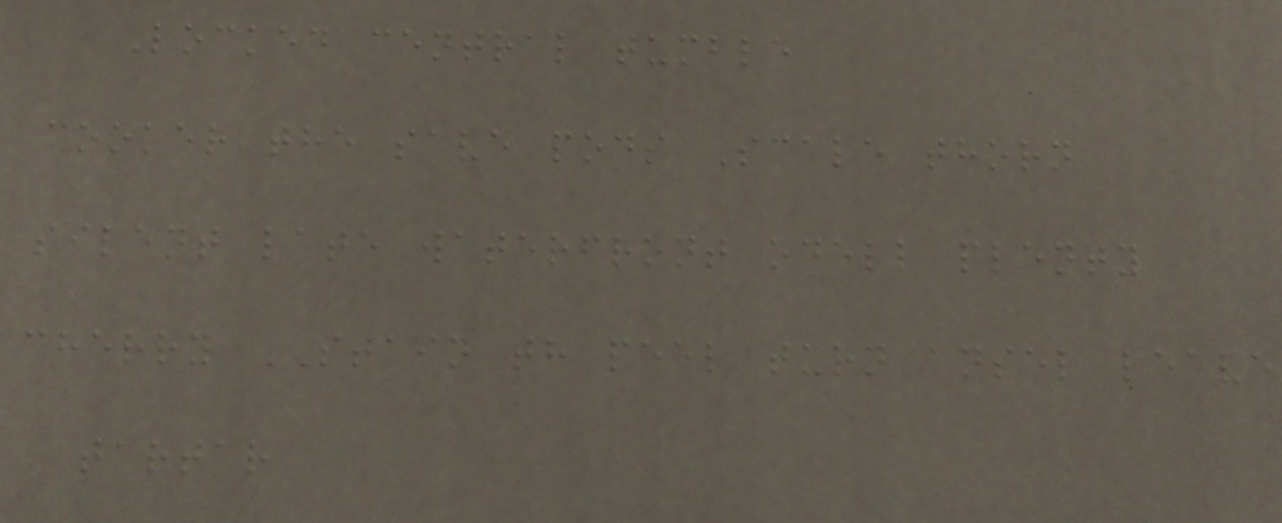Locked central tumble
cooker the save pods Scale thorn
silent late waterfront odell plenty
cherry STAIN th peel turn ansel leave
tartar
